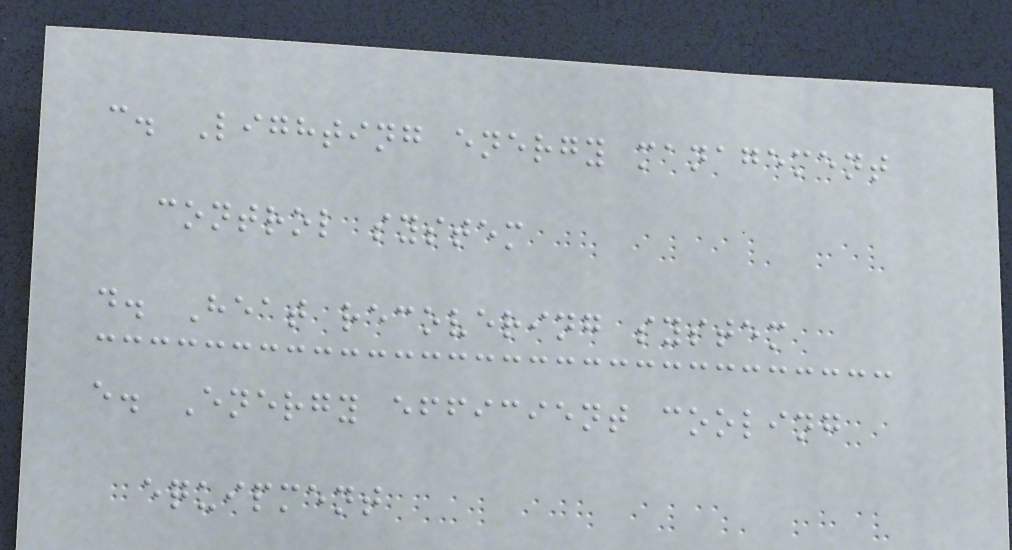c. Lighting energy management
control system
d. Heat recovering system
e. Energy efficient cooling
equipment
